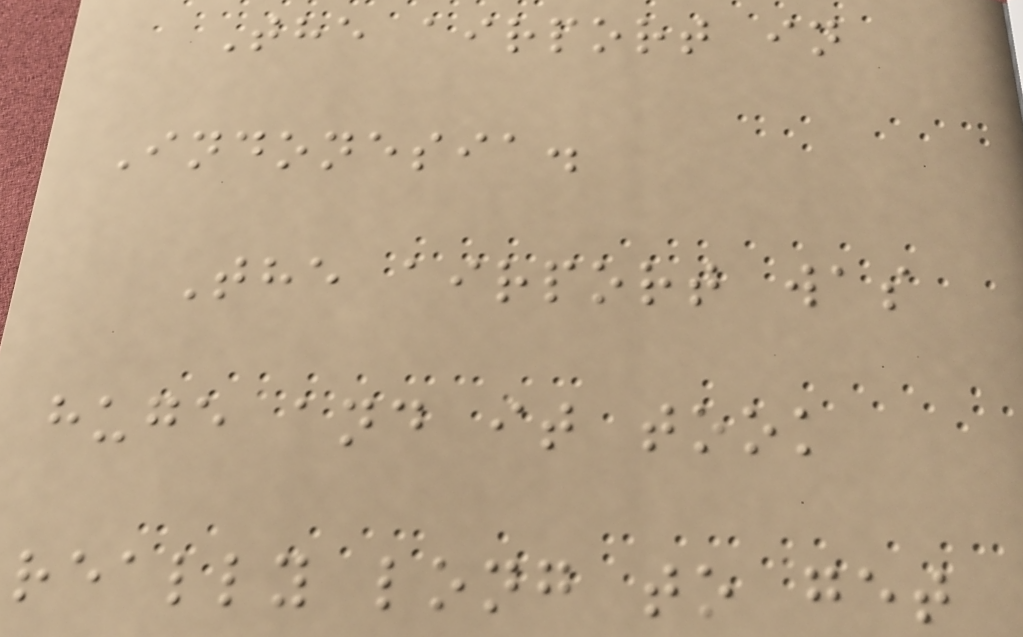The airport in
Indonesia.
The airport was
huge and it took
really long to get
